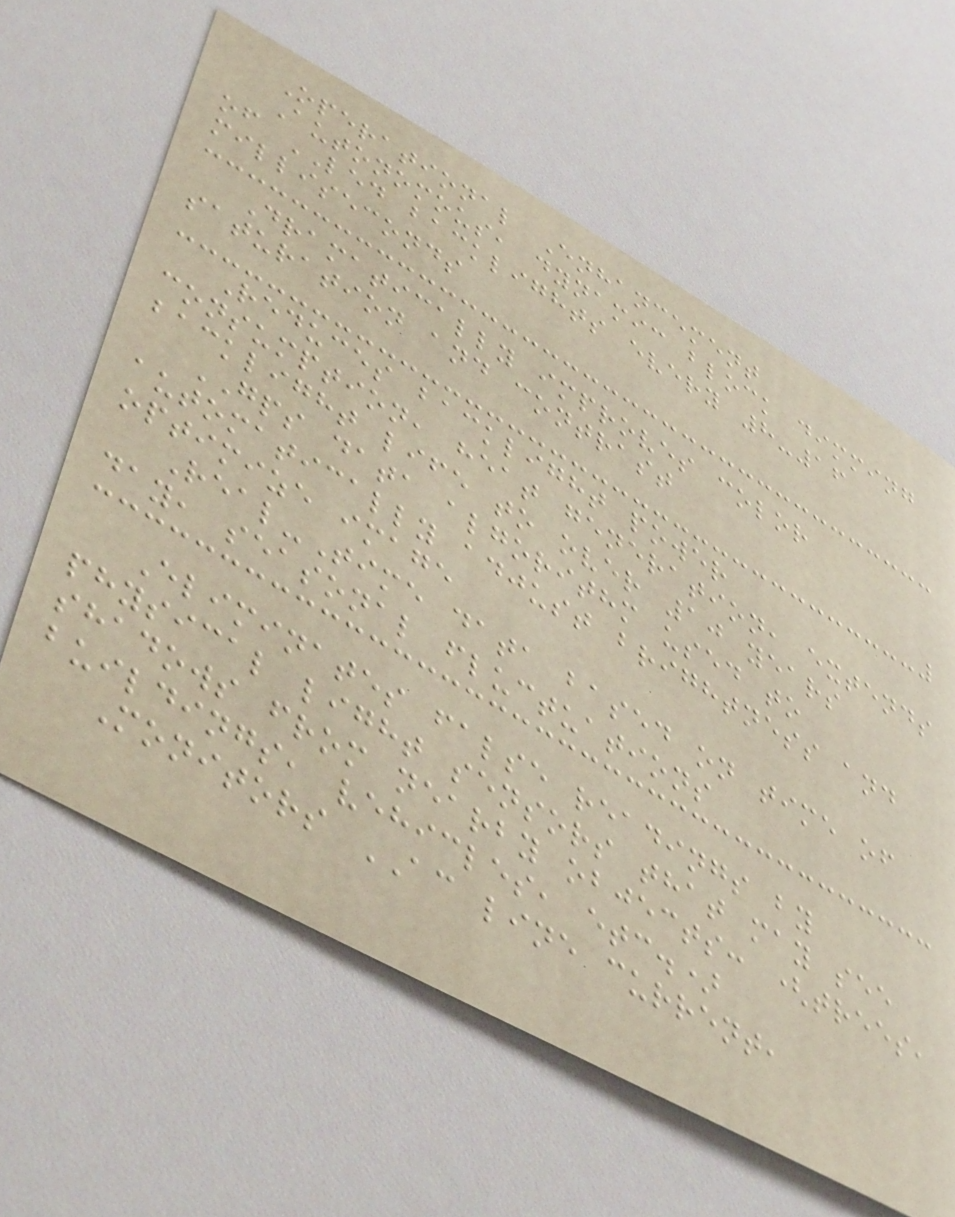Operational Enhancement
Autonomous, dynamic block dimming
of LED backlights every 8-16
milliseconds
Dramatically improves color
saturation and contrast
Reduces backlight power
consumption, heat generation, extends
backlight life to over 10 years
GPS data algorithm used to
automatically adjust brightness and
optimize image
Real-Time data based on time of
day, seasonal fluctuations
Eliminates false readings by
physical light sensors that may see
shadows from nearby objects: (trees,
buildings, vehicles, etc.)
Monitors AC line current,
